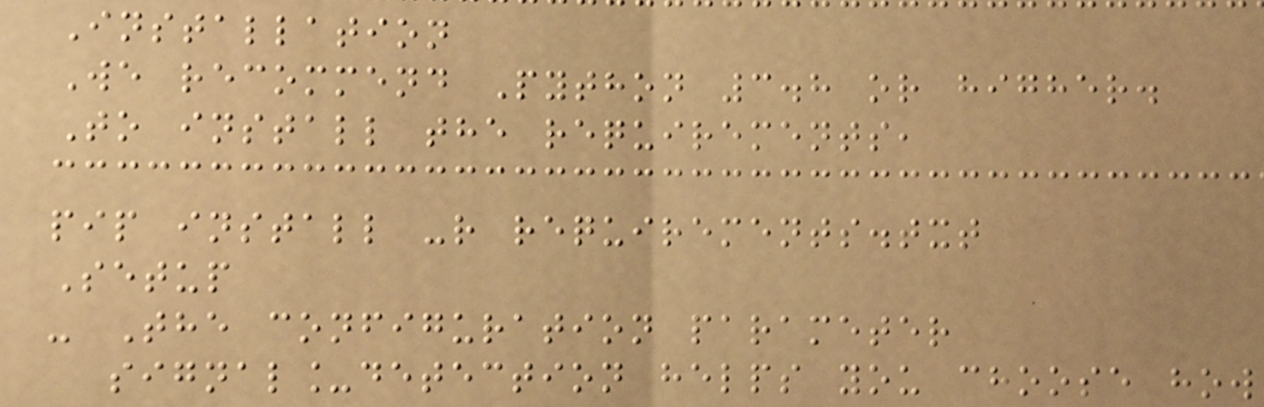Installation
We recommend Python 3.8 or higher.
To install the requirements,
pip install -r requirements.txt
Setup
- The configuration parameter
signal_detection helps you choose how
